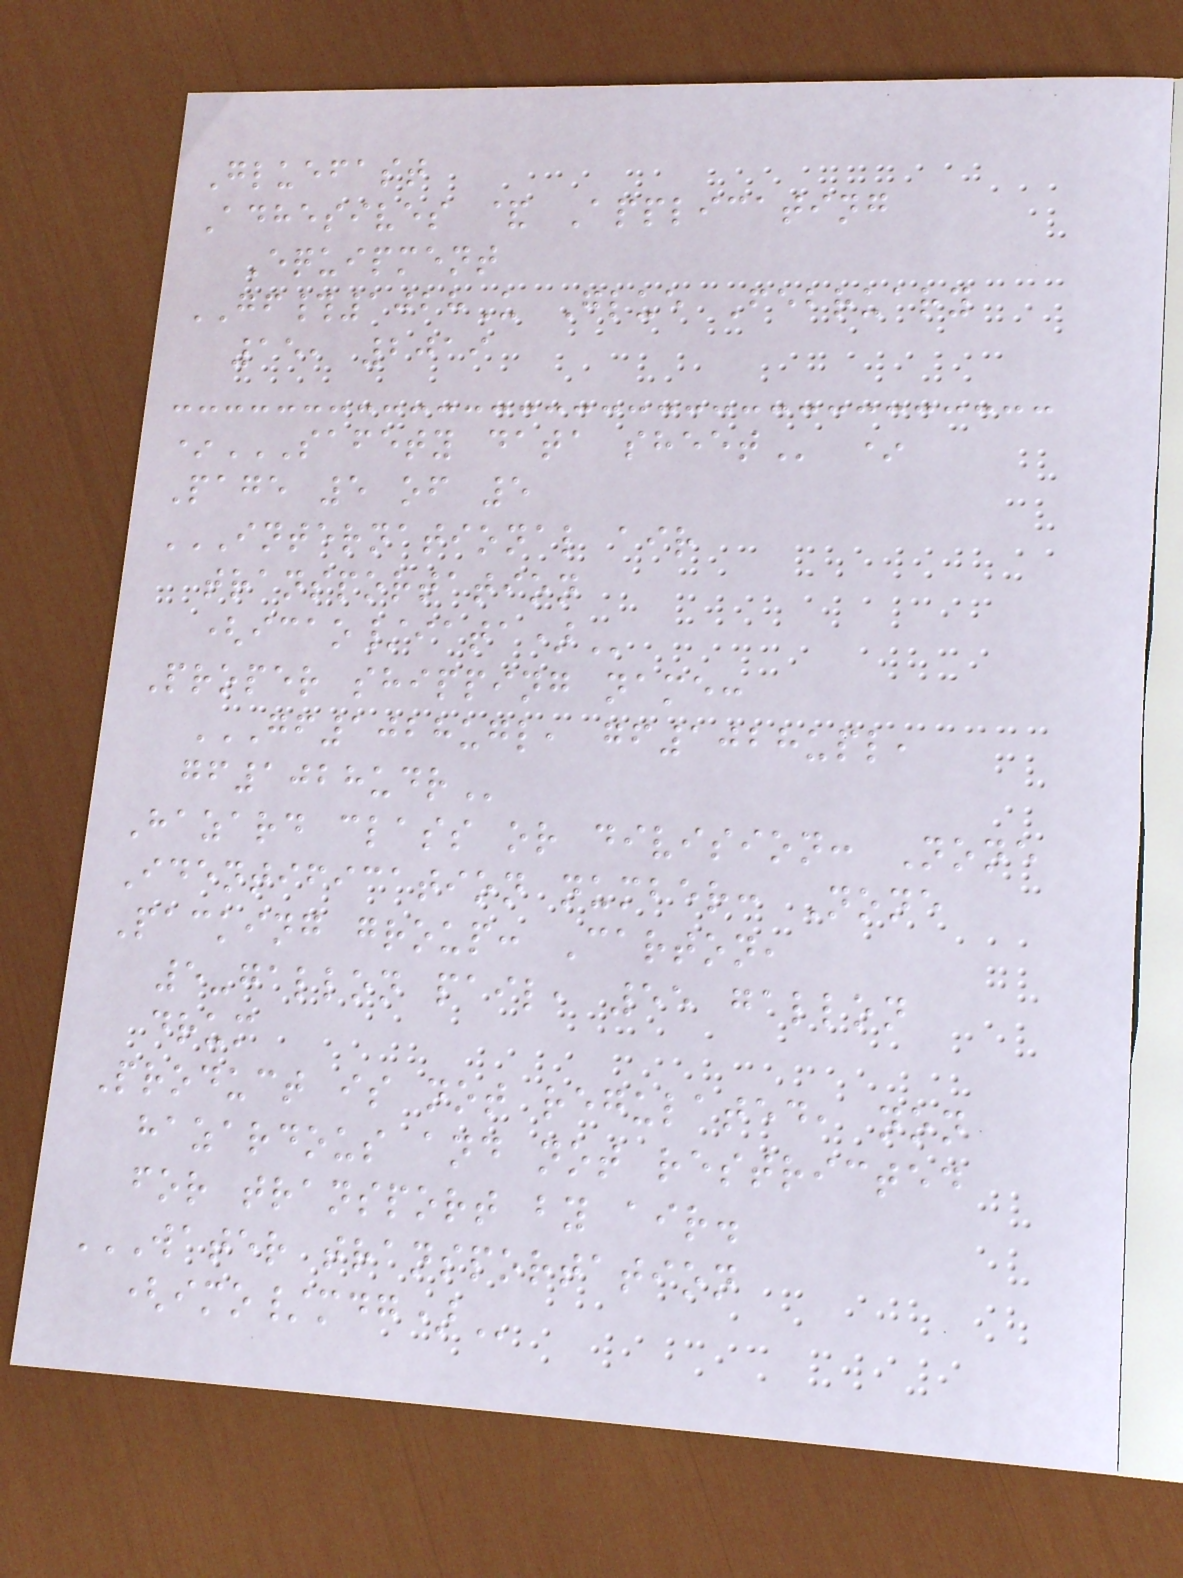Gluefast
Adhesives & Applicating
Equipment
GF#1028U Glue February
15, 2019
*SAFETY DATA SHEET *
Page 5 of 5
INTERNATIONAL AIR
TRANSPORTATION
(ICAO/IATA)
Proper shipping name:
GF1028UGL, GF1028UPL,
GF1028UDR
Hazard class or division: None
Identification number: None
Packing group: Carton,
5-gallon pail, 55 gallon
drum
Product is not regulated, non
hazardous and not restricted
for transport by air.
WATER TRANSPORTATION
(IMO/MDG)
